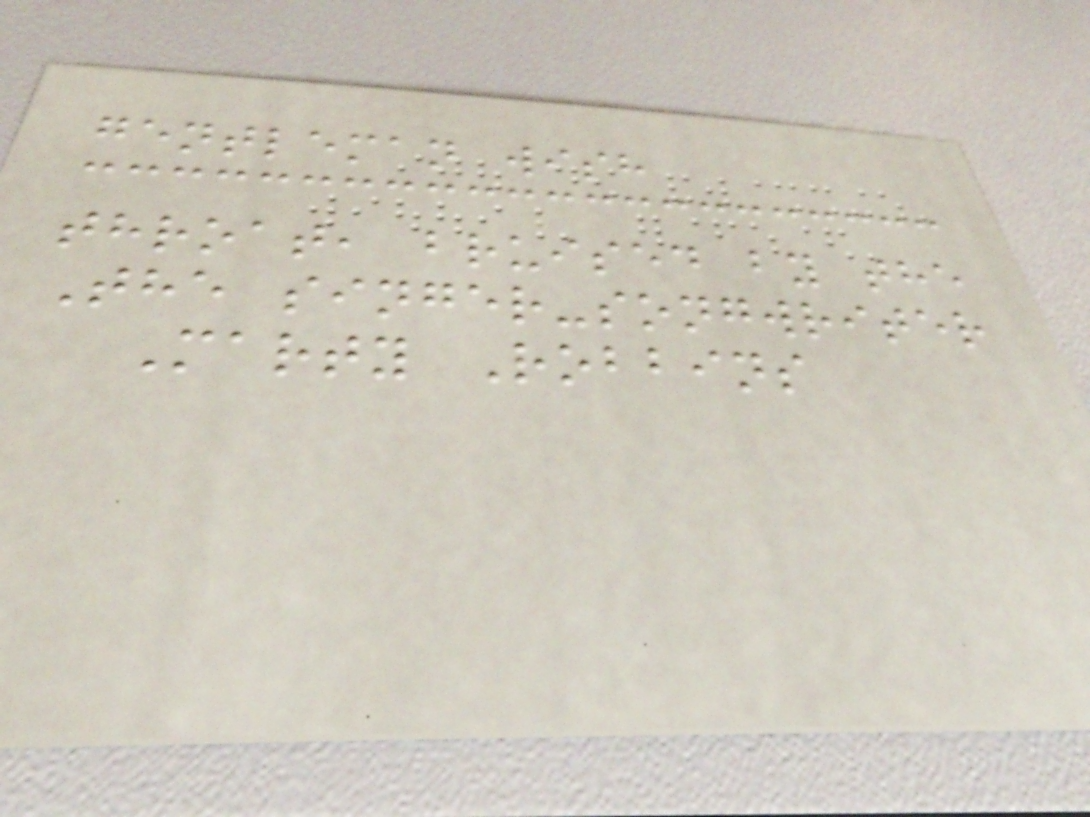gentleman wish
throat, bruised by the
The singer-songwriter
Marty Robbins
